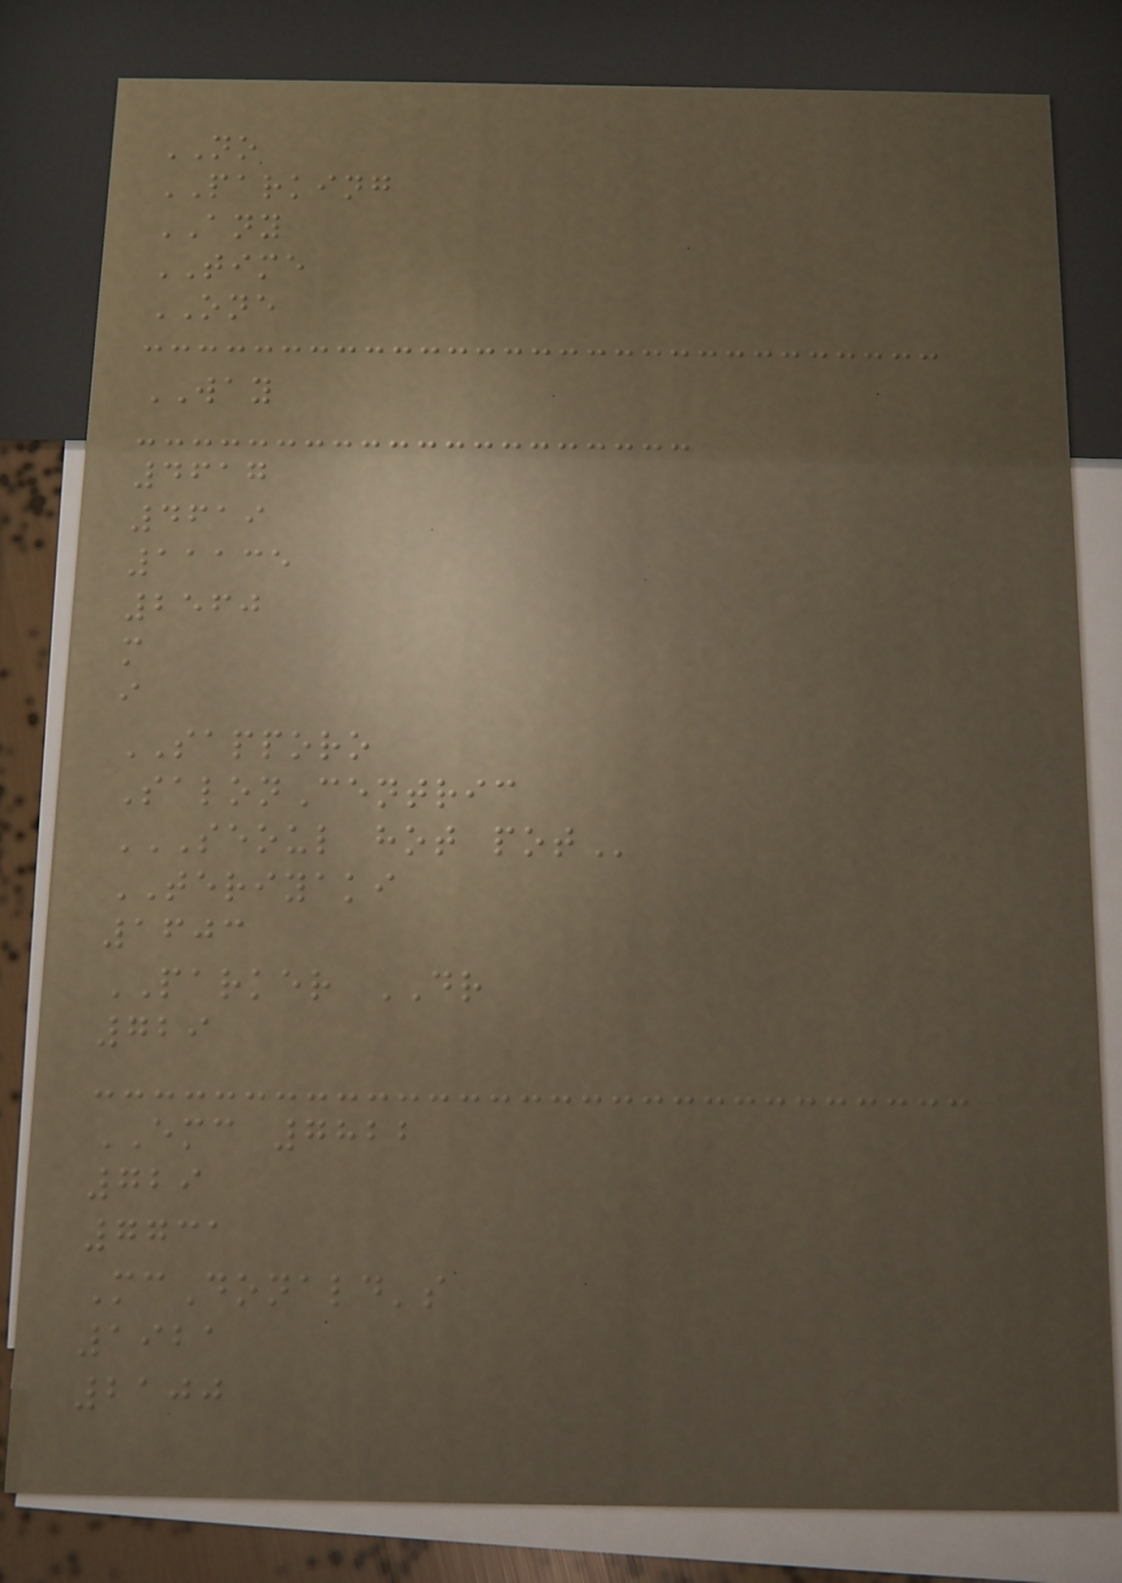NO
PARKING
ANY
TIME
ONE
WAY
4617
4619
11135
2560
m
i
SAPPORO
SalonCentric
SEOUL HOT POT
TERIYAKI
1603
PARKER DR
729
EMC 7822
729
7731
McDonald's
1921
2100
